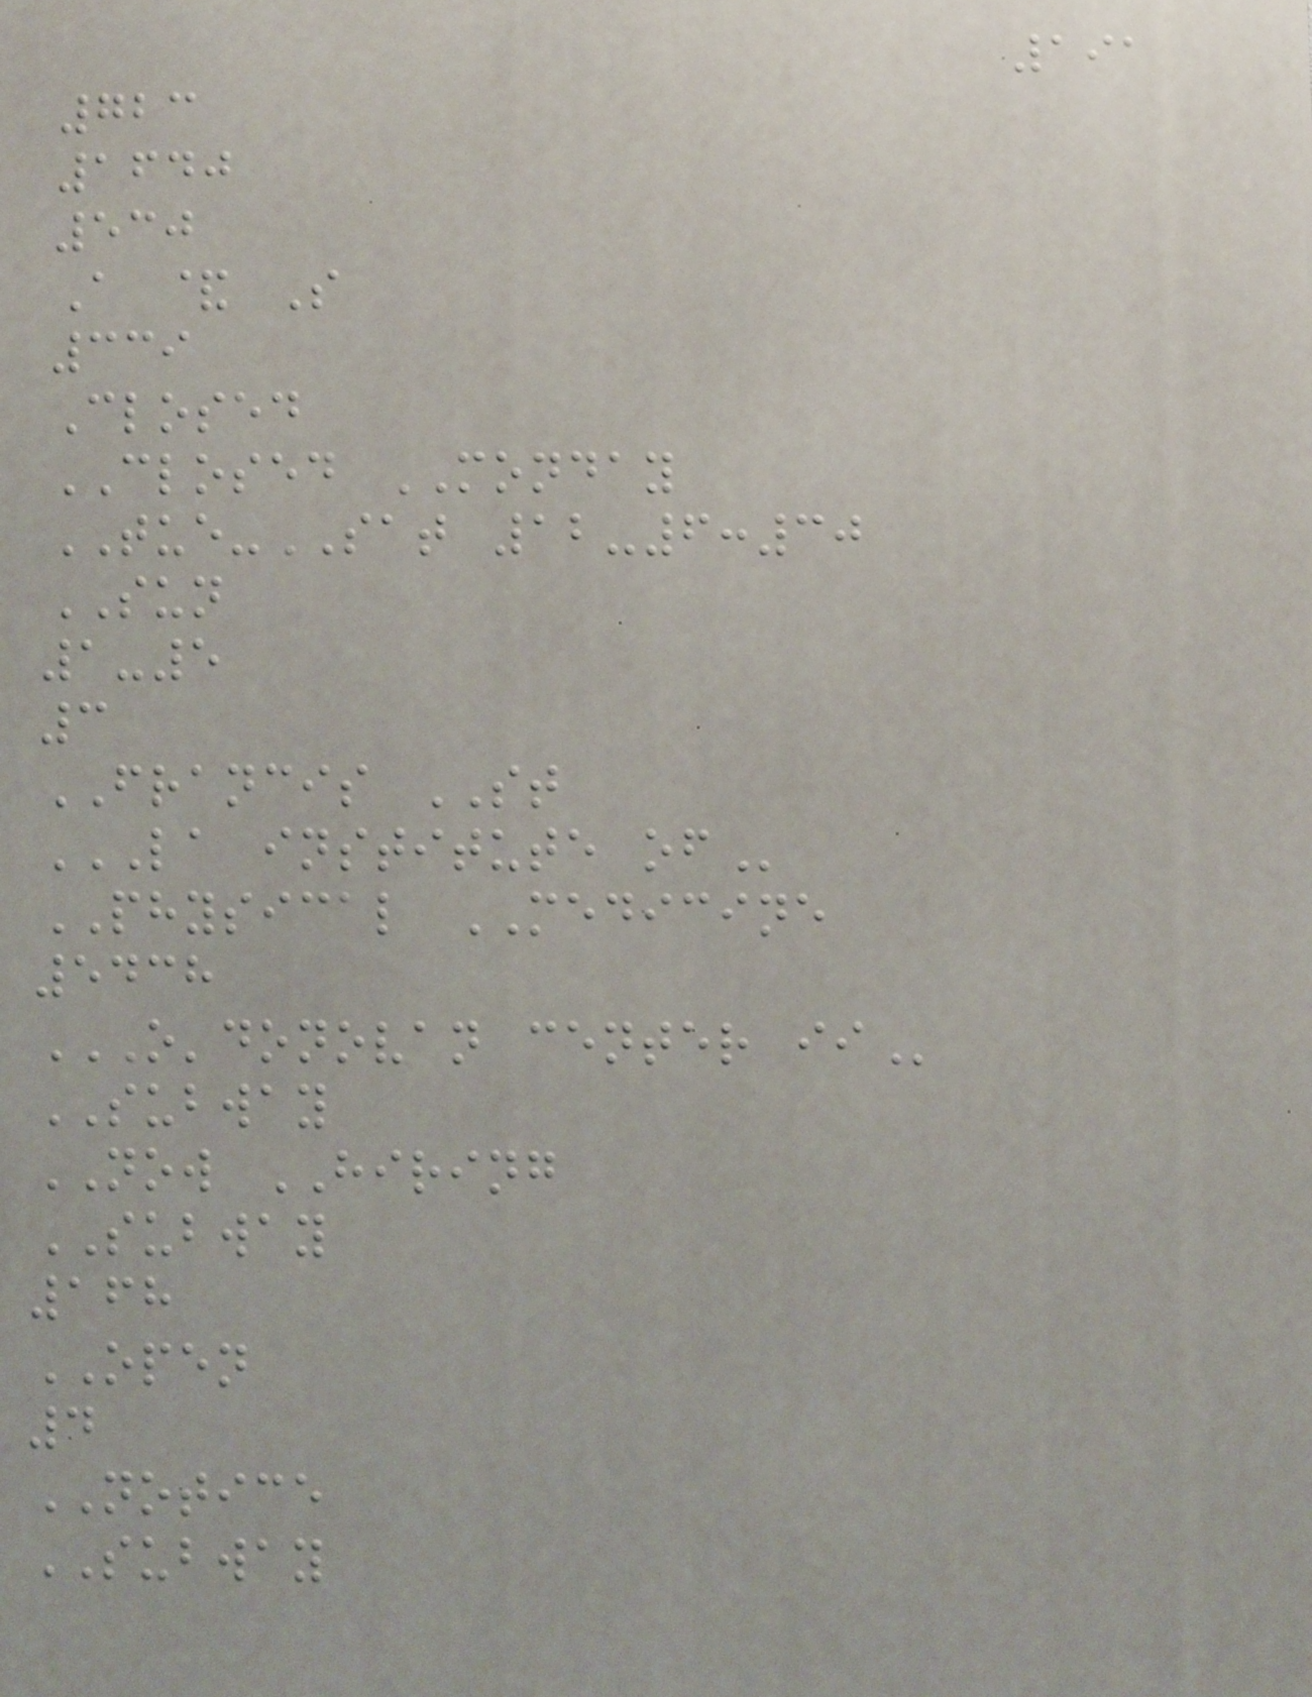191
723
1640
530
A & S
339
Closed
CLOSED MONDAY
TUE-SAT 12-6:30
SUN
1-5
3
FRANCIS ST
LA INSTITUTE OF
PHYSICAL MEDICINE
5438
O'DONOVAN CENTER II
SUBWAY
NOW HIRING
SUBWAY
168
OPEN
4
NOTICE
SUBWAY
